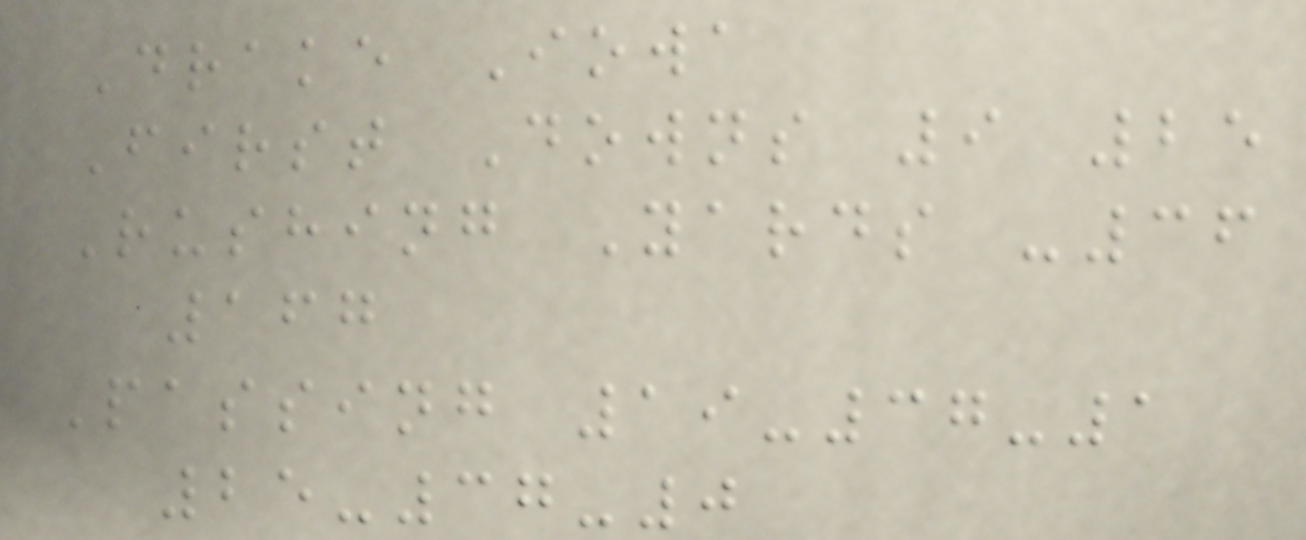Drake Iowa
First Downs 9 25
Rushing Yards -36
167
Passing 19-37-1
25-37-0
